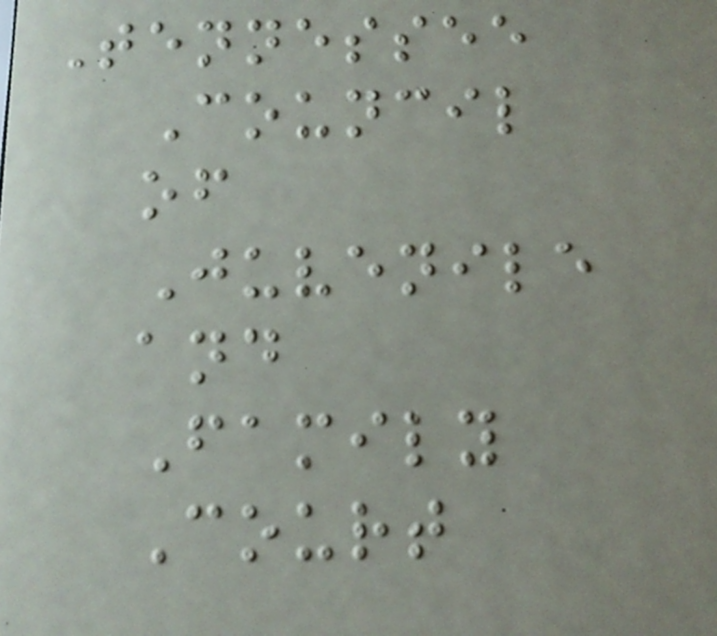Tennessee
Council
of
Juvenile
and
Family
Court
